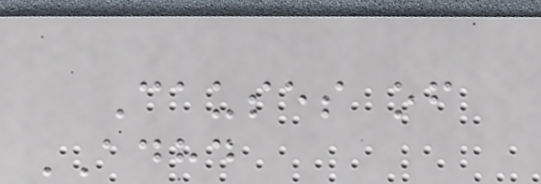Causes of
ADHD
